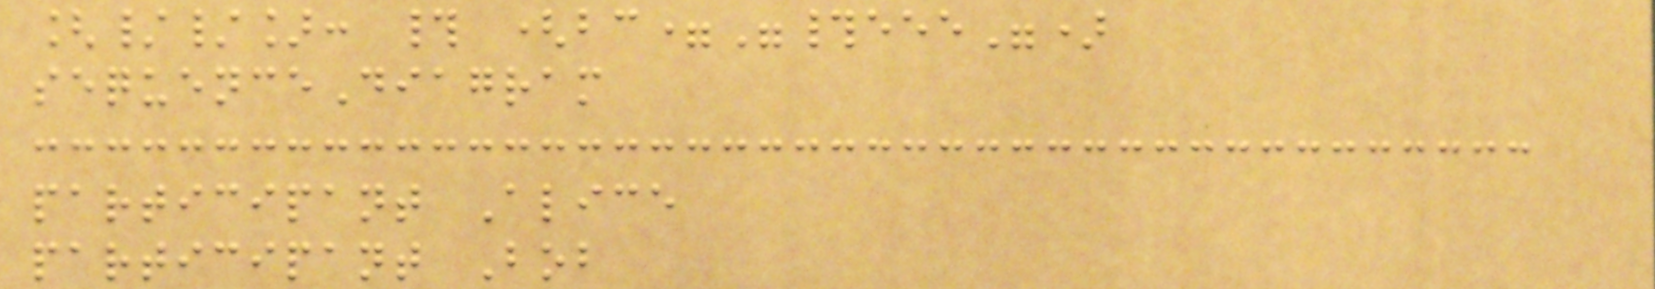[//]: # (bc="#eee")
sequenceDiagram
participant Alice
participant Bob
